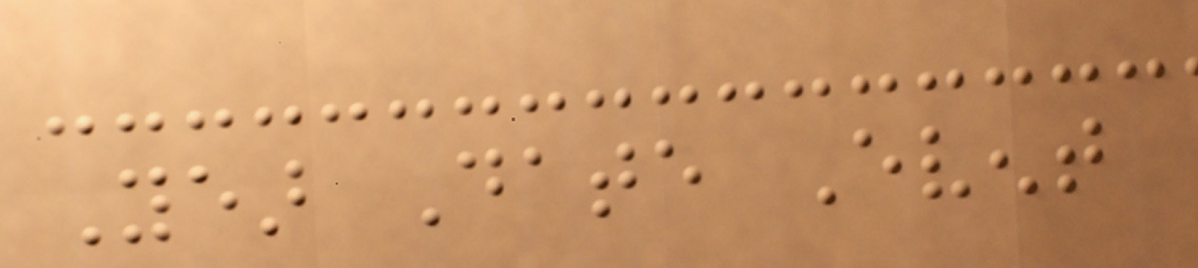Year Date Event
